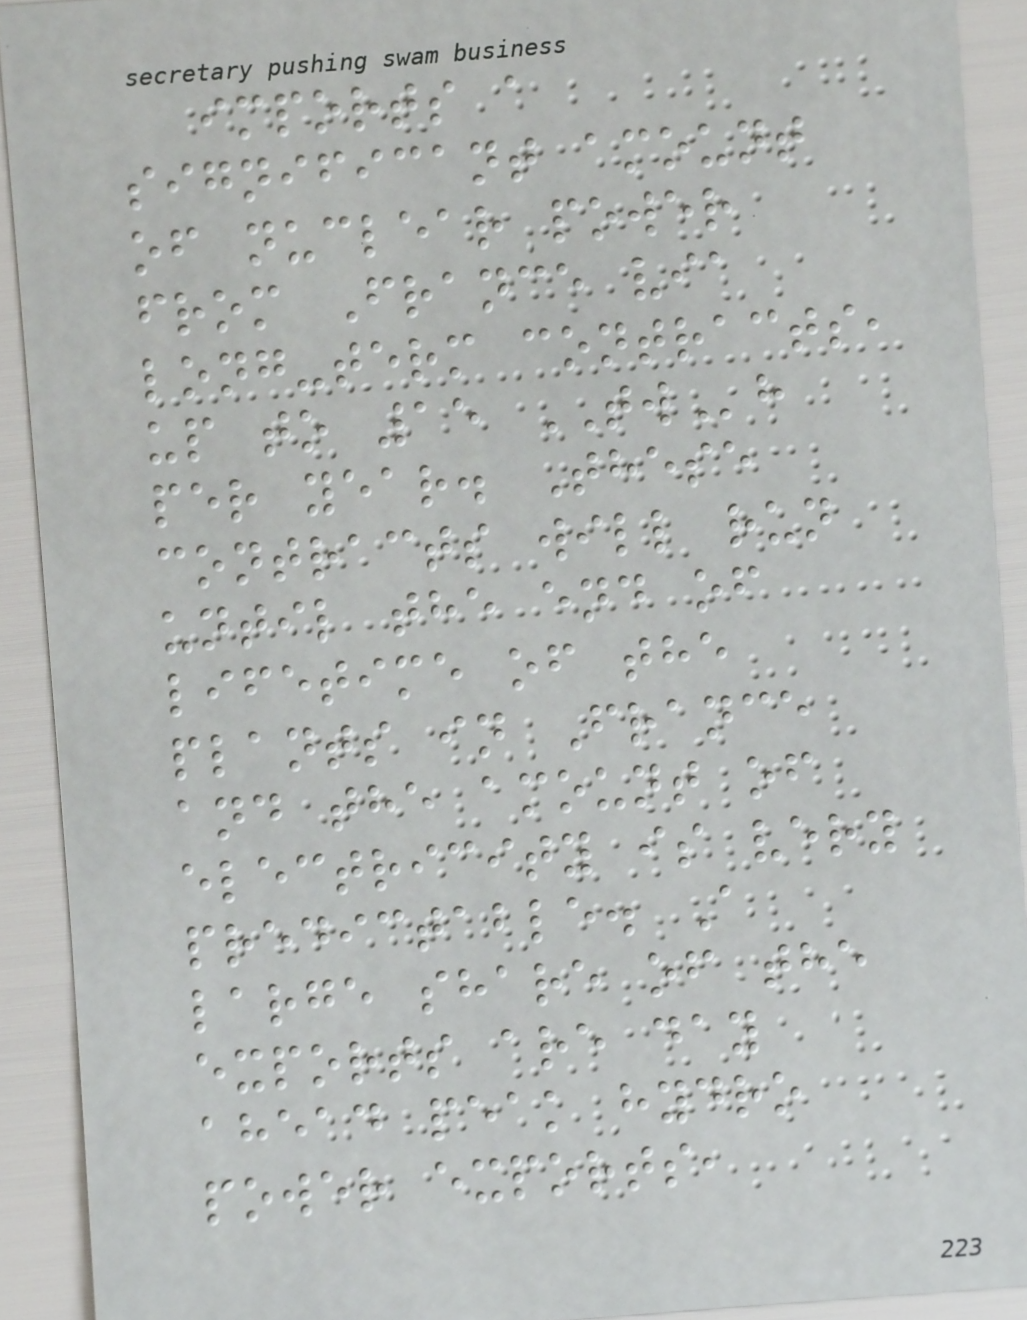imports a
significant amount
of nuclear power
from France via
long-term contracts,
up to 15 TWh
per year. These
contracts will run
until the end of
lifetime of the
plants in France
and the amount of
electricity is very
predictable. A
large share of the
exports are day
ahead peak hydro
power exports,
